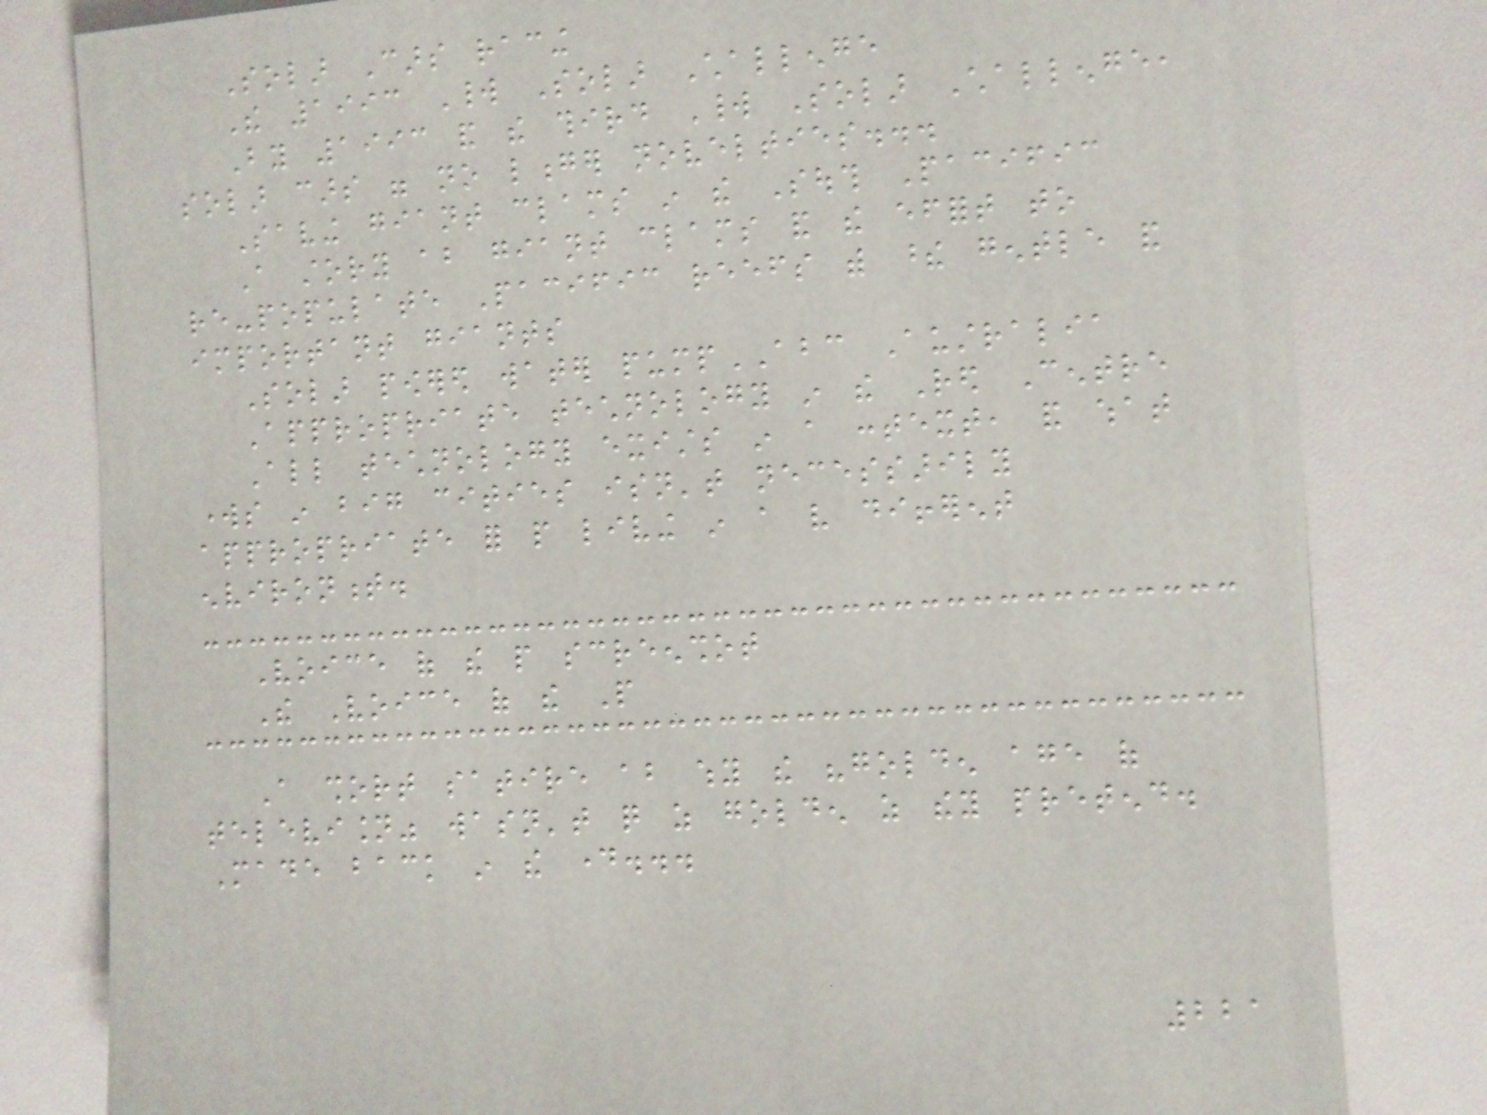Solar Cars racing
The 1993 World Solar Challenge
By 1993 and the third World Solar Challenge,
solar cars were no longer novelties...
Saving giant clams in the South Pacific
A story about giant clams and the effort to
re-populate Pacific reefs with these gentle and
important giants
Solar powered water pumpABC Australia
Appropriate technology in the Red Centre
All technology exists in a context, and what
works in big cities isn't necessarily
appropriate for people living in a very different
environment.
Voice of the people screenshot
The Voice of the People
A short satire about why the "golden age of
television" wasn't quite as golden as they pretend.
Made back in the day...
221
